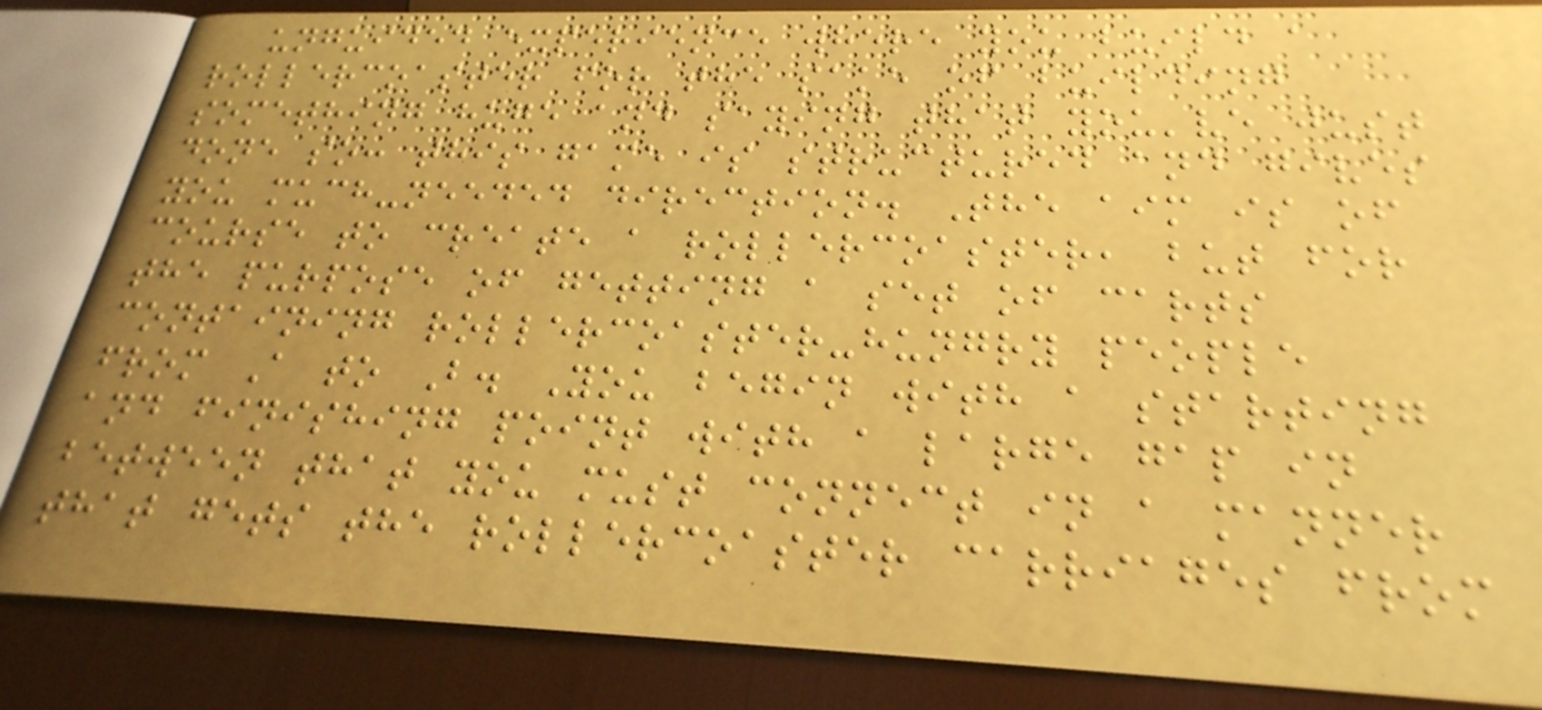unguided experience where you build a
rollercoaster for the sake of building
something huge and saying that you've just
done so: this game is structured and gives
you much-needed direction. The aim is of
course to create a rollercoaster, but for
the purpose of getting a set of carts
containing rollercoaster-hungry people
from A to B. You begin with a starting
and finishing point with a large gap in
between that you must connect in a manner
that gets the rollercoaster carriages from
